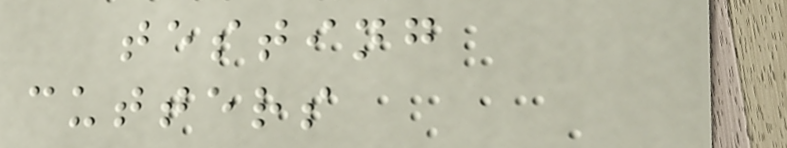testing
cutters
